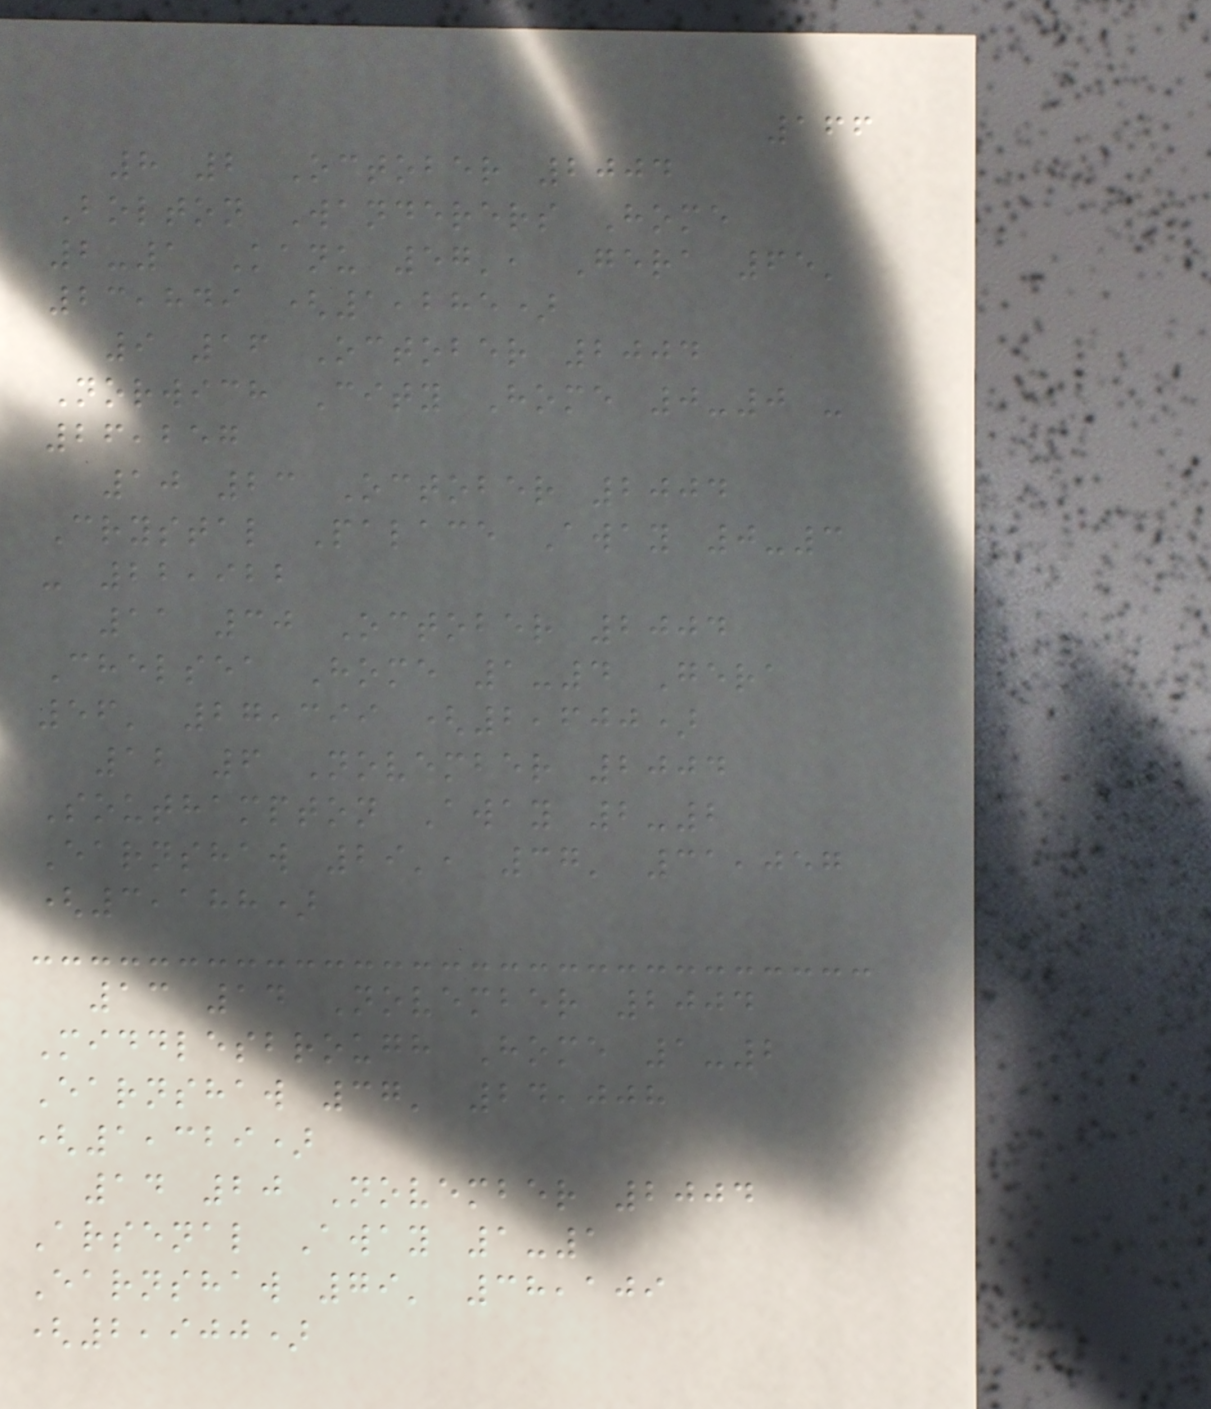166
8 2 October 2004
Bolton Wanderers Home
2-1 Kanu 57', Gera 65'
23,849 (1,285)
9 16 October 2004
Norwich City Home 0-0 -
26,257
10 23 October 2004
Crystal Palace Away 0-3
- 22,922
11 30 October 2004
Chelsea Home 1-4 Gera
56' 27,399 (2,600)
12 6 November 2004
Southampton Away 2-2
Earnshaw 29', 37' 31,057
(3,188)
13 14 November 2004
Middlesbrough Home 1-2
Earnshaw 37' 24,008
(1,329)
14 20 November 2004
Arsenal Away 1-1
Earnshaw 79' 38,109
(2,900)
